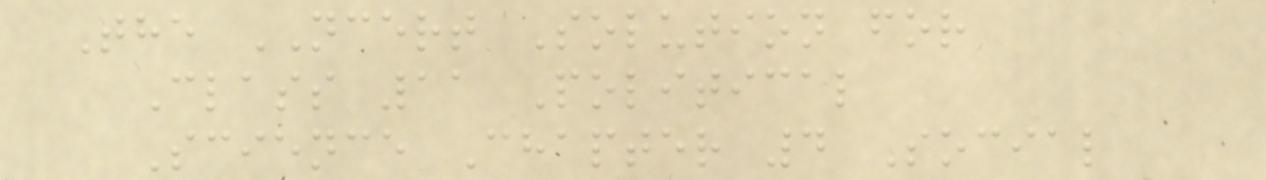The NCERT Solution for
Class 11 Political
Science Chapter 4 Social
